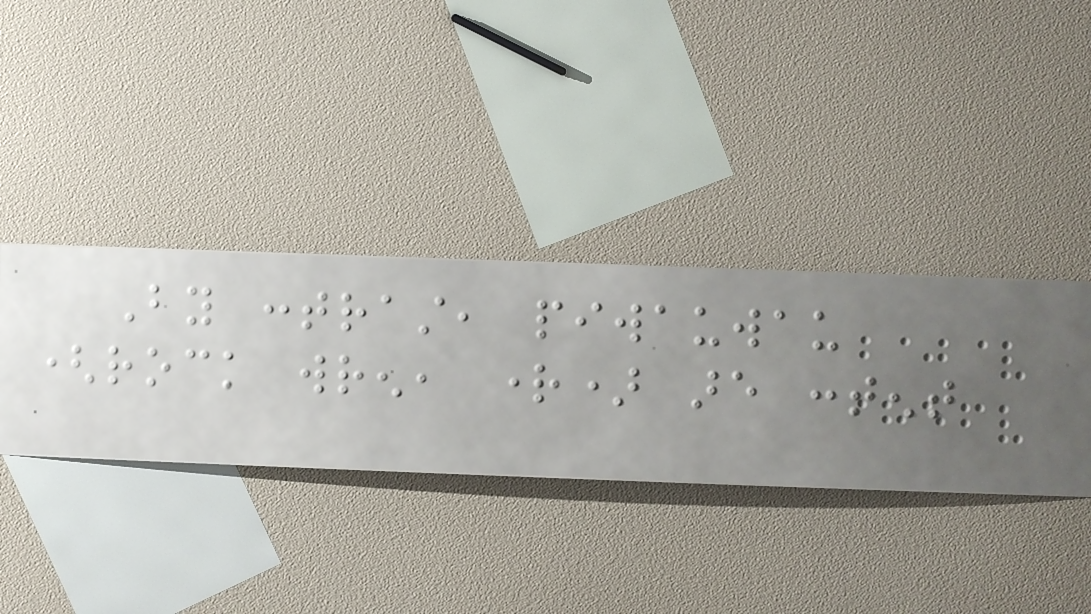By contrast, piwauwau
(rock wren, right) are content
